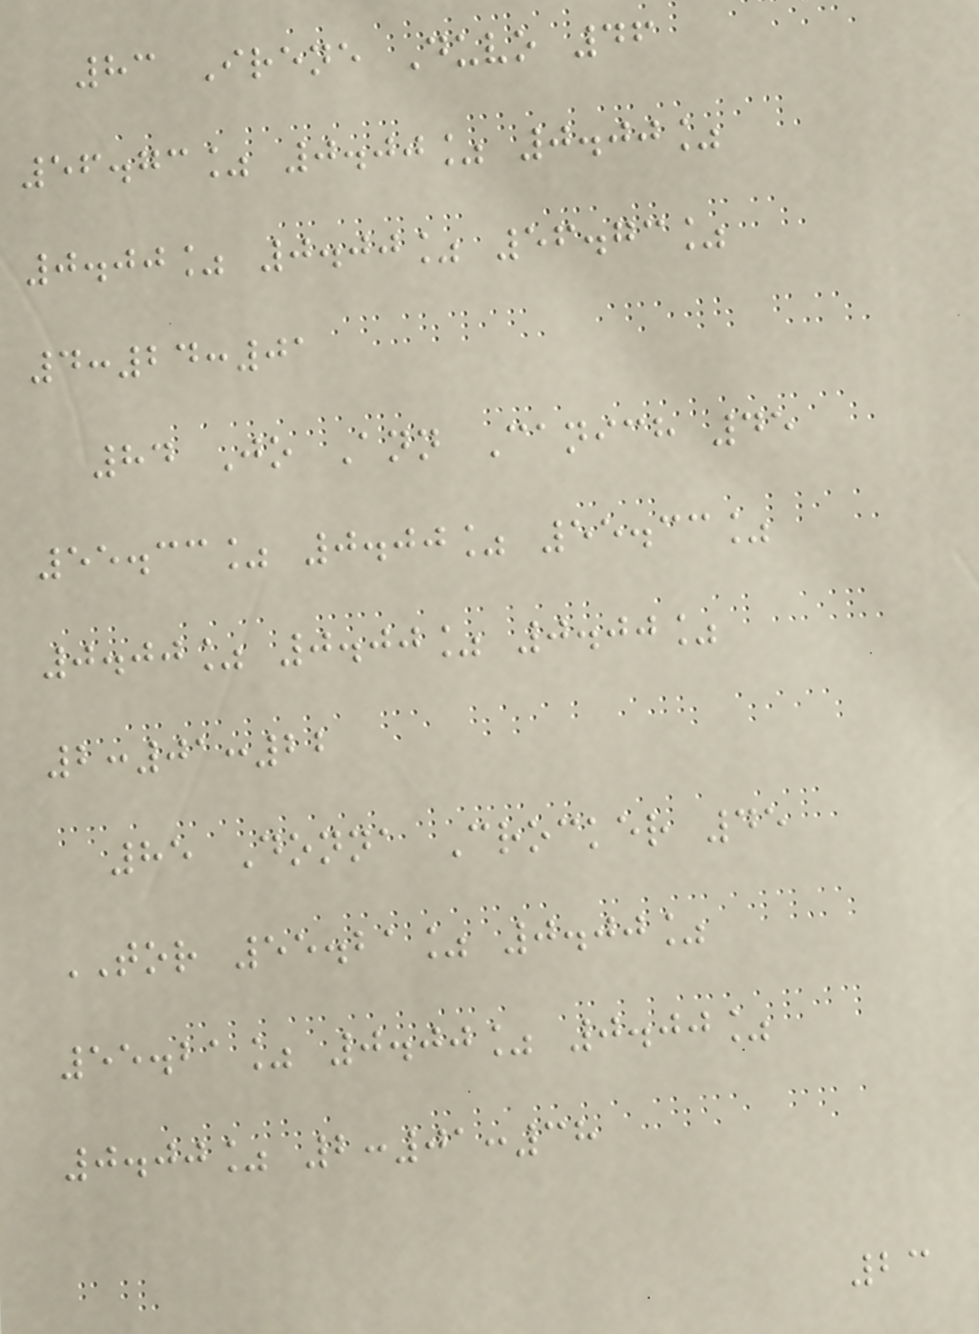83 Irene Duvo 46
56.73% 0.00% 0.00%
0.00% 0.00% 56.73%
4:24:01
84 Jo Ann Canich 45
55.33% 0.00% 55.33%
0.00% 0.00% 0.00%
2:01:22
85 Donna Crocker 45
TOR 55.21% 0.00%
55.21% 0.00% 0.00%
0.00% 2:01:38
23
